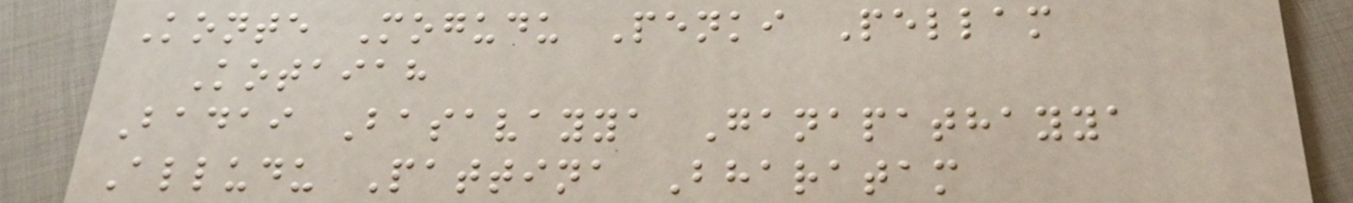Konte Mogudu Penki Pellam
Kotaiah
Badai Basavayya Ganapathayya
Alludu Pattina Bharatam
